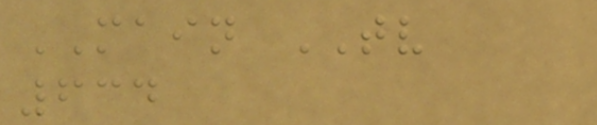MAIN TV
634
